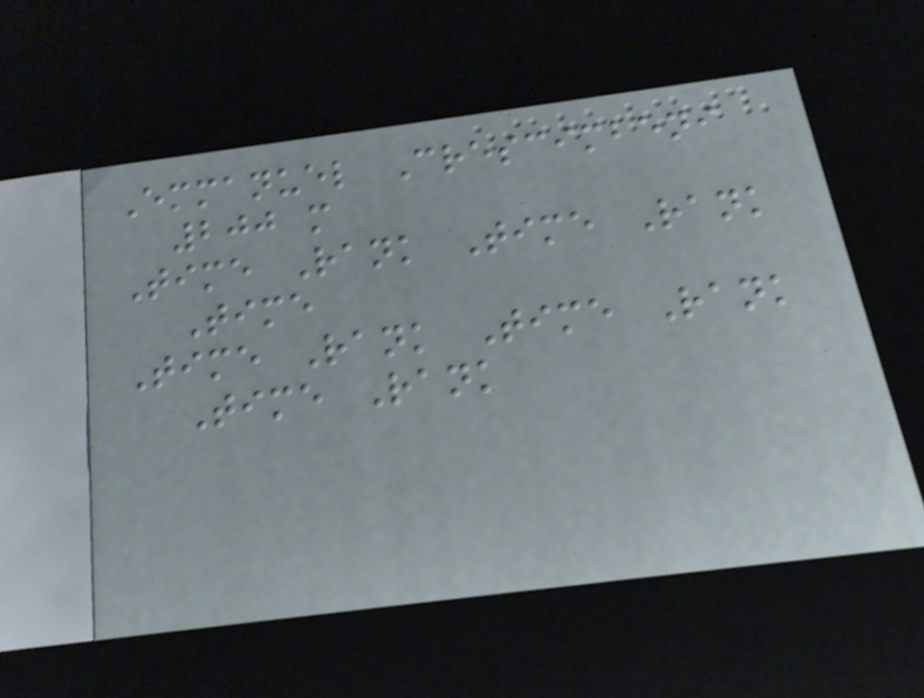Emmanuel Crescimbeni
200 m
Time Rank Time Rank
Time
Time Rank Time Rank
Time Rank
